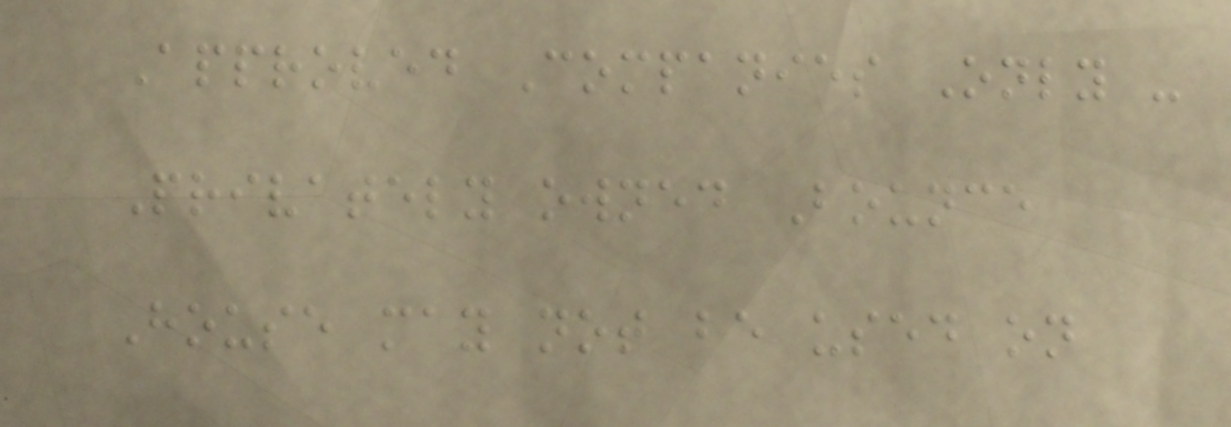Approved Companies Only -
Privately owned Bounce
House may not be used on
